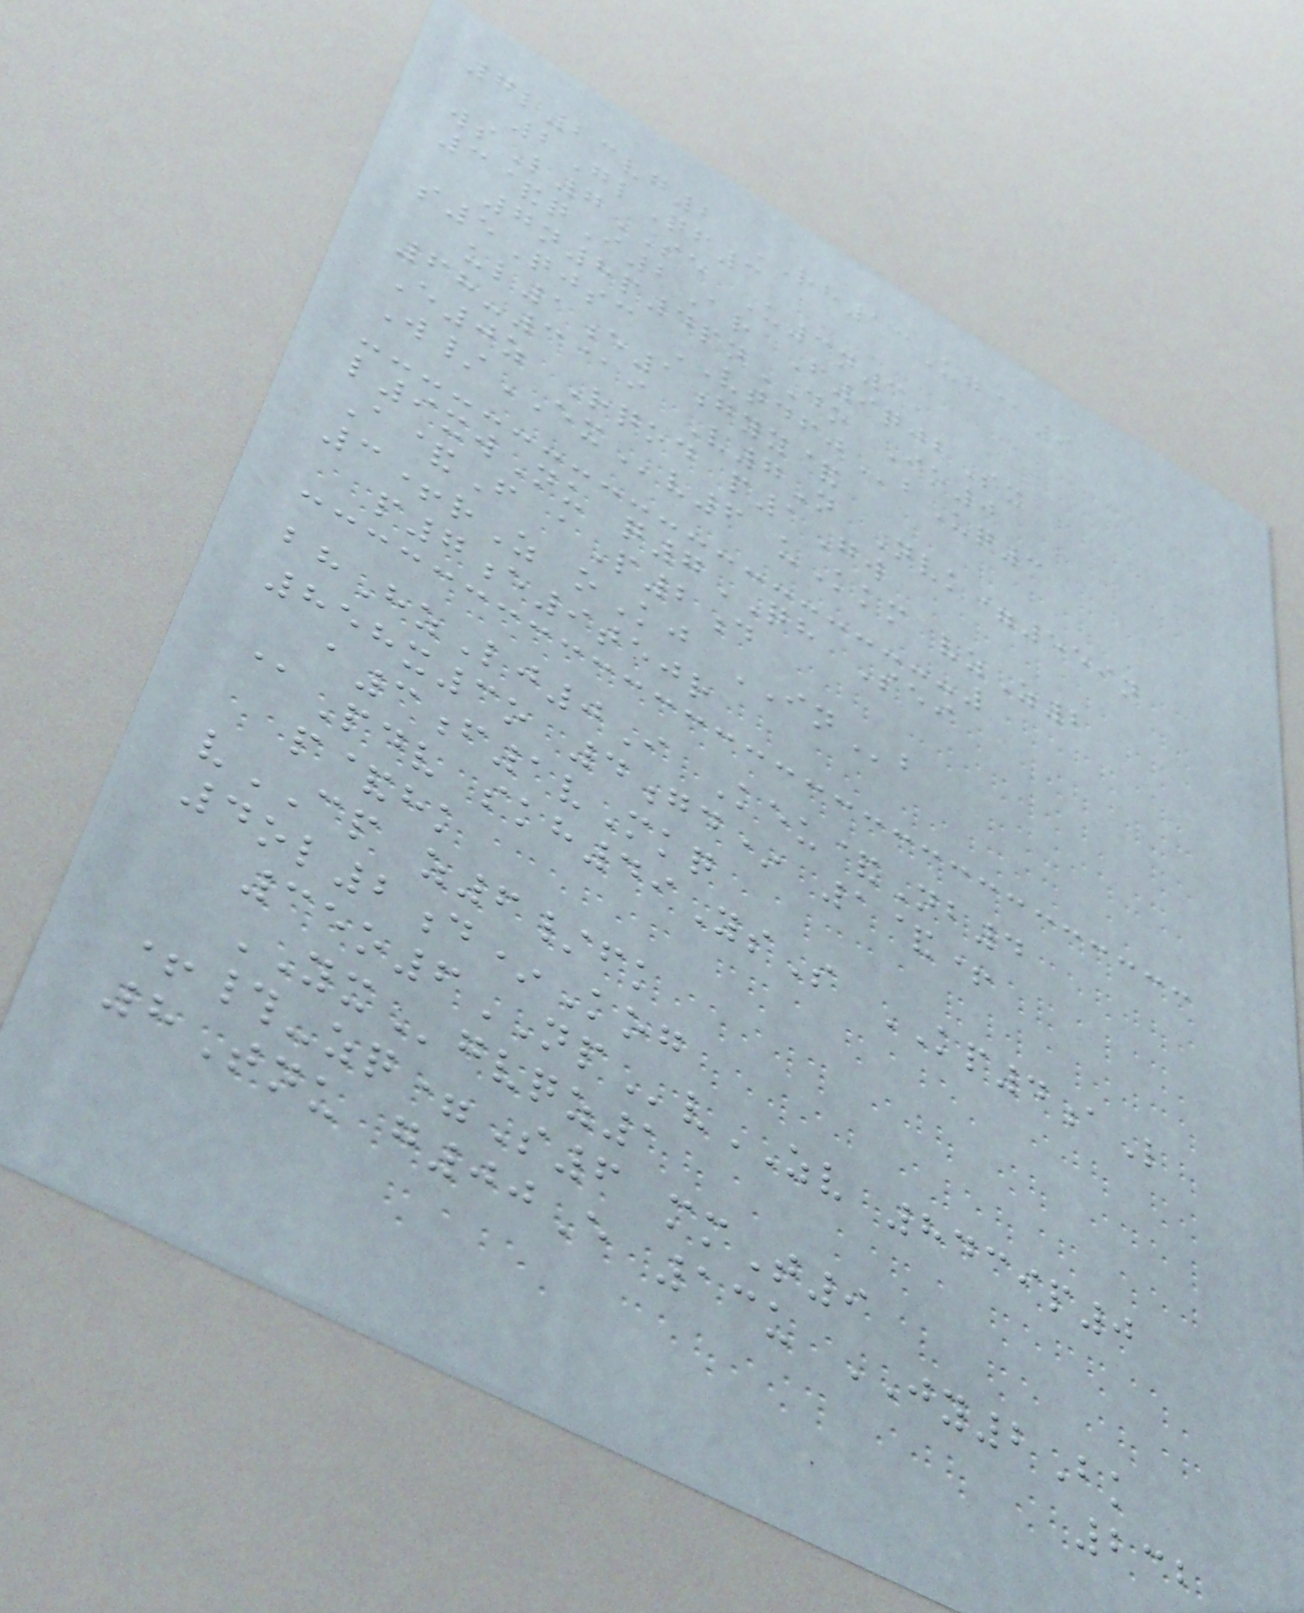7l23vg2 RH13Ug@9
2GlQf3
wsL7SE U3n3
3&qI2Ar F9qjbSx
7n8p4pnDO Io0
s5Qjsc VTDFJbUq3
ul1e1gyy&
68-3@i V7N Nvk=559n
E0z Rqod p1Gw
W/EXv6 uKkm vzZ2
l9xwNu q7QH Sei
A&F aP2d
3+rZ oKj INb
p7e9tejr
bhHzLj0I Keu&Nb4
858x3o 4gd* 1&+
a3f1vMkq
@Pdv skh49YsS KP4aL
p&hk
vCP z6/fk
4ol2d*Kog
35o6NPvZV 8439p0
YXgvqz1
+#-zq=S6 mmT9
8Tnu g00E 13u JY2Bk
232
